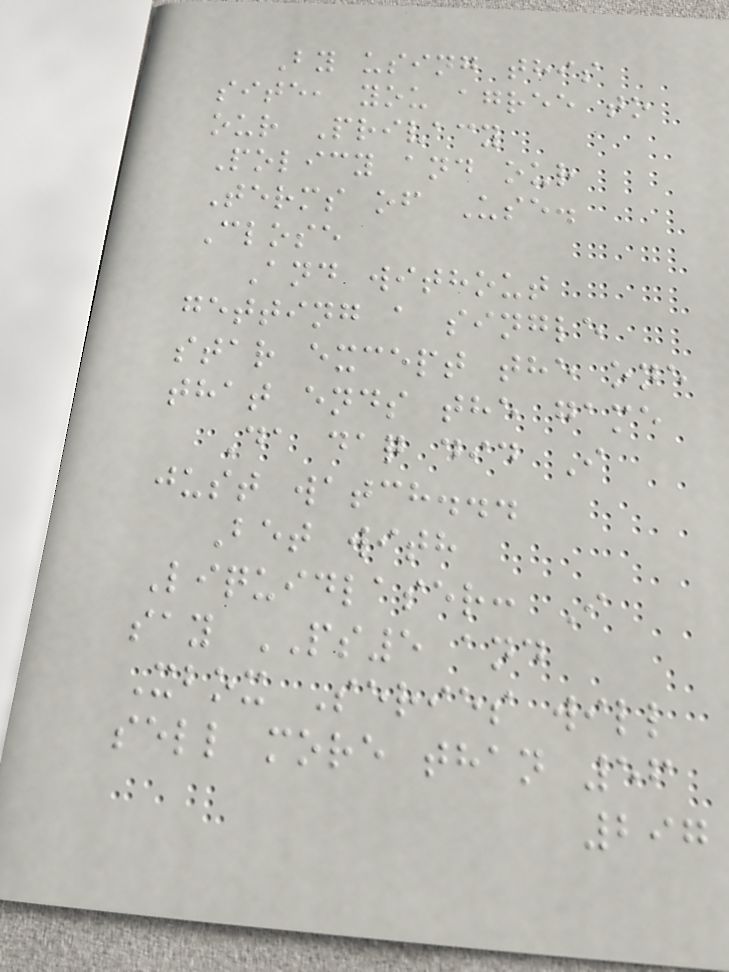By using this
site, you agree to
our Privacy
Policy and our
Terms of Use.
Close
And without
getting a single
star except the one
that ends the game
Da daq did I
just watch...
Bet with
Liquidlaser: I
say PS5 and
Xbox Series will
sell more than 56
297
